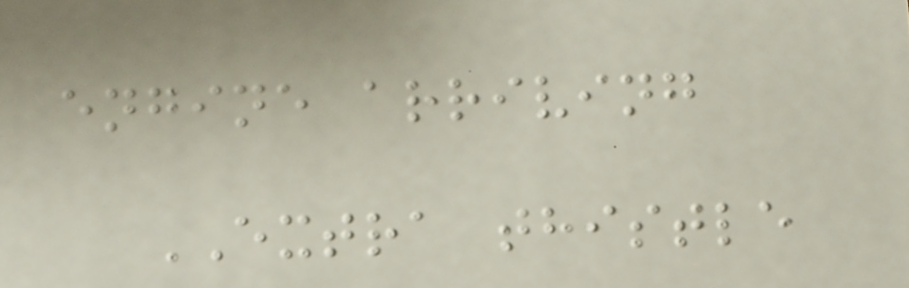engine arriving
EXTRA thistle
